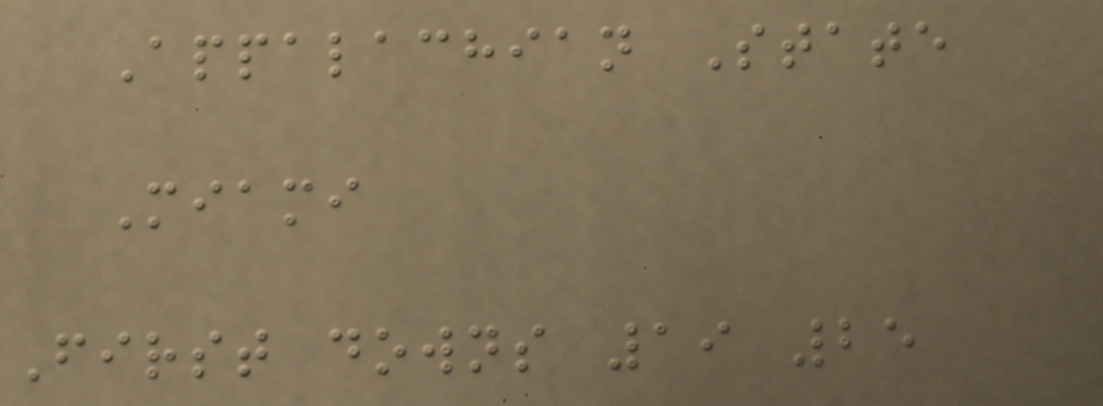Appalachian State
Miami
First downs 19 25
